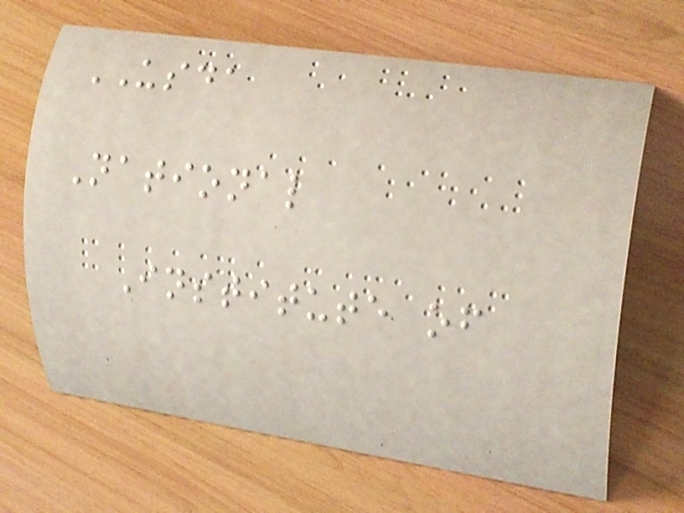USDA
National
Institute of
